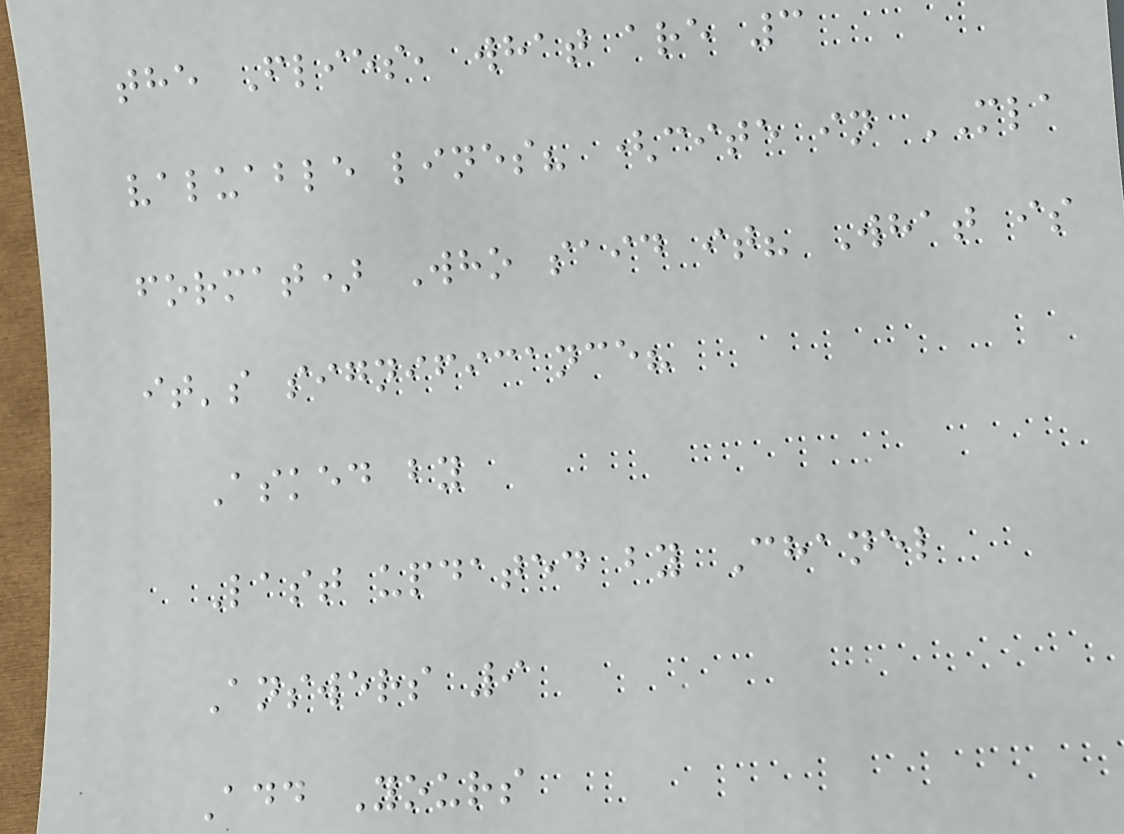the Flies, what are 3
valuable lines? (cite in MLA
format) Who said it? What is
it's significance?
Asked by
Last updated by Chanel
Answers 9
Add Yours
